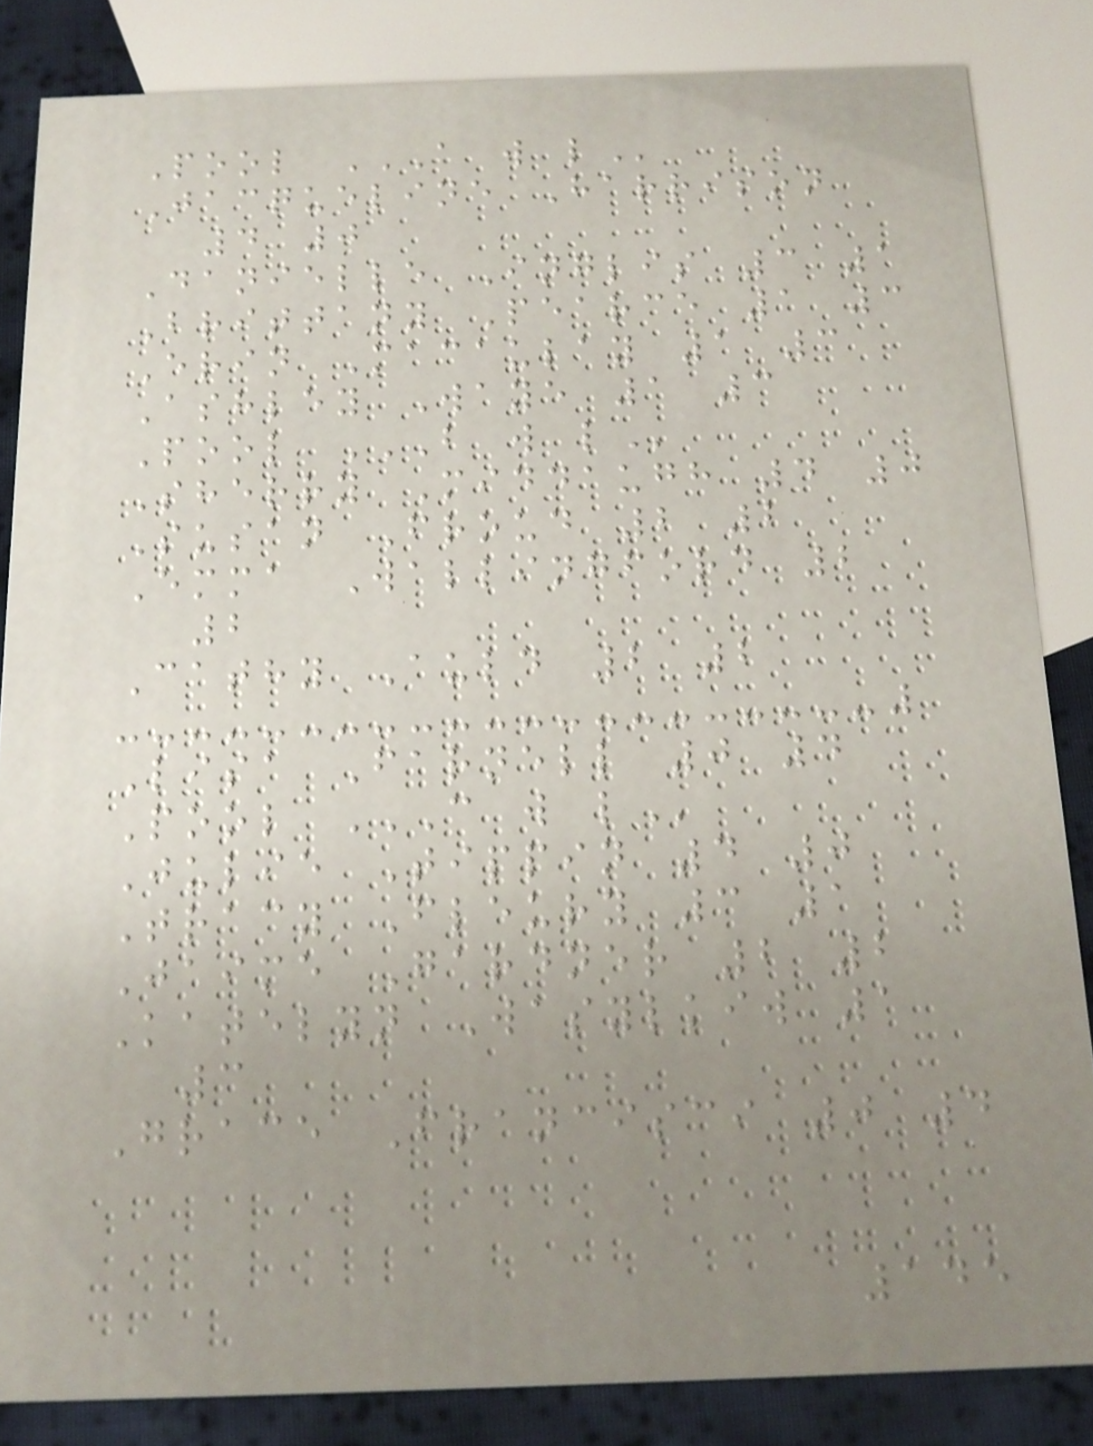Pool A W L
Jacqueline Harrison
4 0
Danielle Inglis 3 1
Brittany Pearce 1 3
Erin Macaulay 1 3
Ashley Waye 1 3
Pool B W L
Sherry Middaugh 4 0
Susan Froud 2 2
Emma Wallingford 2
2
Cathy Auld 2 2
Lisa Farnell 0 4
Pool C W L
Julie Tippin 4 0
Tracy Fleury 3 1
Jaime Gardner 2 2
Katelyn Wasylkiw 1
3
Grace Francisci 0 4
145
